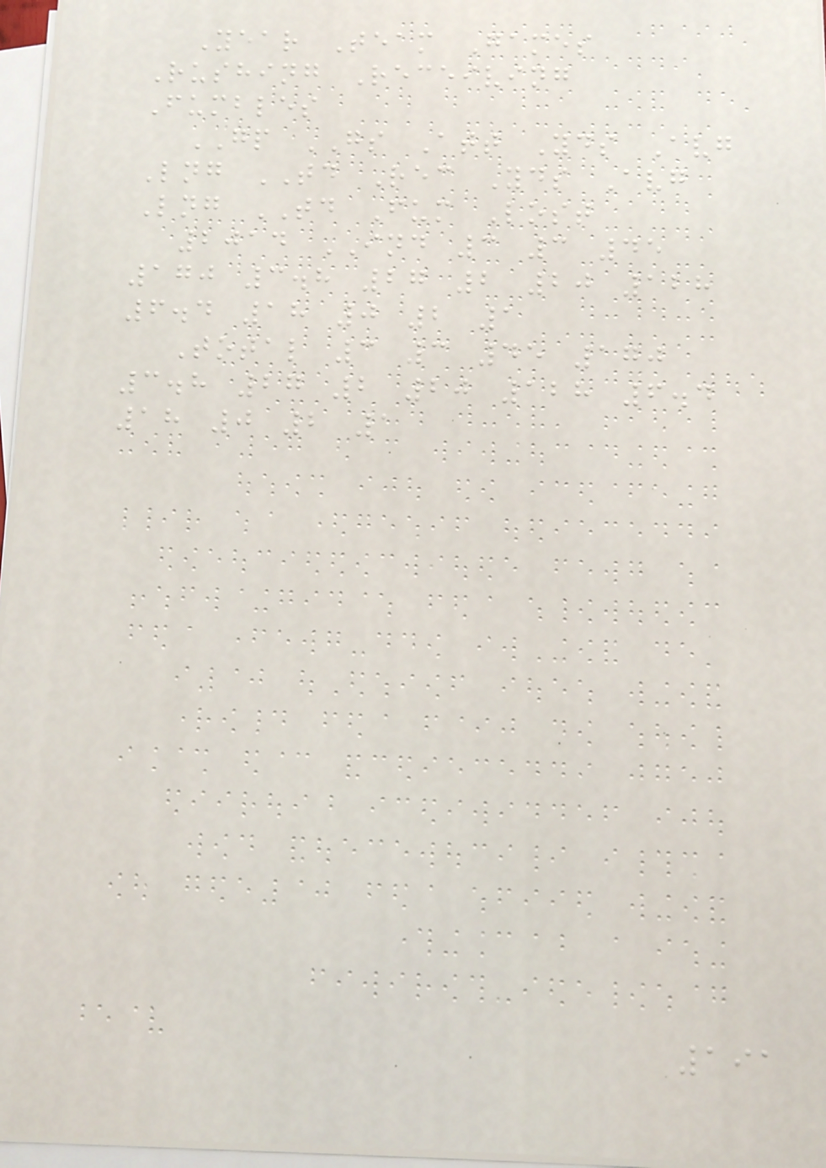Year Team Games
Rushing Receiving
Fumbles
GP GS Att Yds Avg
Lng TD Rec Yds Avg
Lng TD Fum Lost
2014 IND 3 3 45
170 3.8 27 2 20 128
6.4 18 0 2 1
Total 3 3 45 170
3.8 27 2 20 128 6.4
18 0 2 1
191
